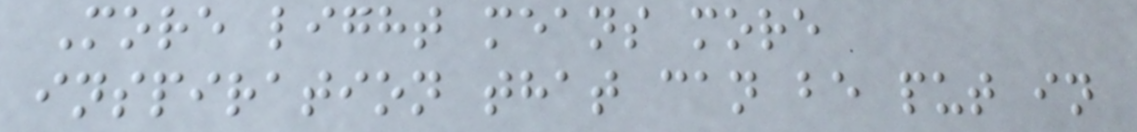More light means more
inspiration that can be put in
